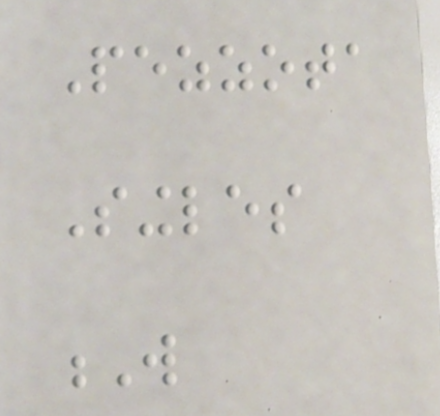Pezzota
Singles
W
